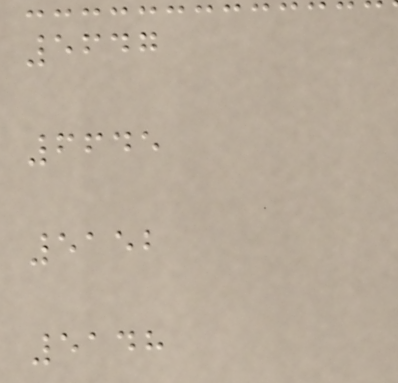5647
6645
5152
5148
